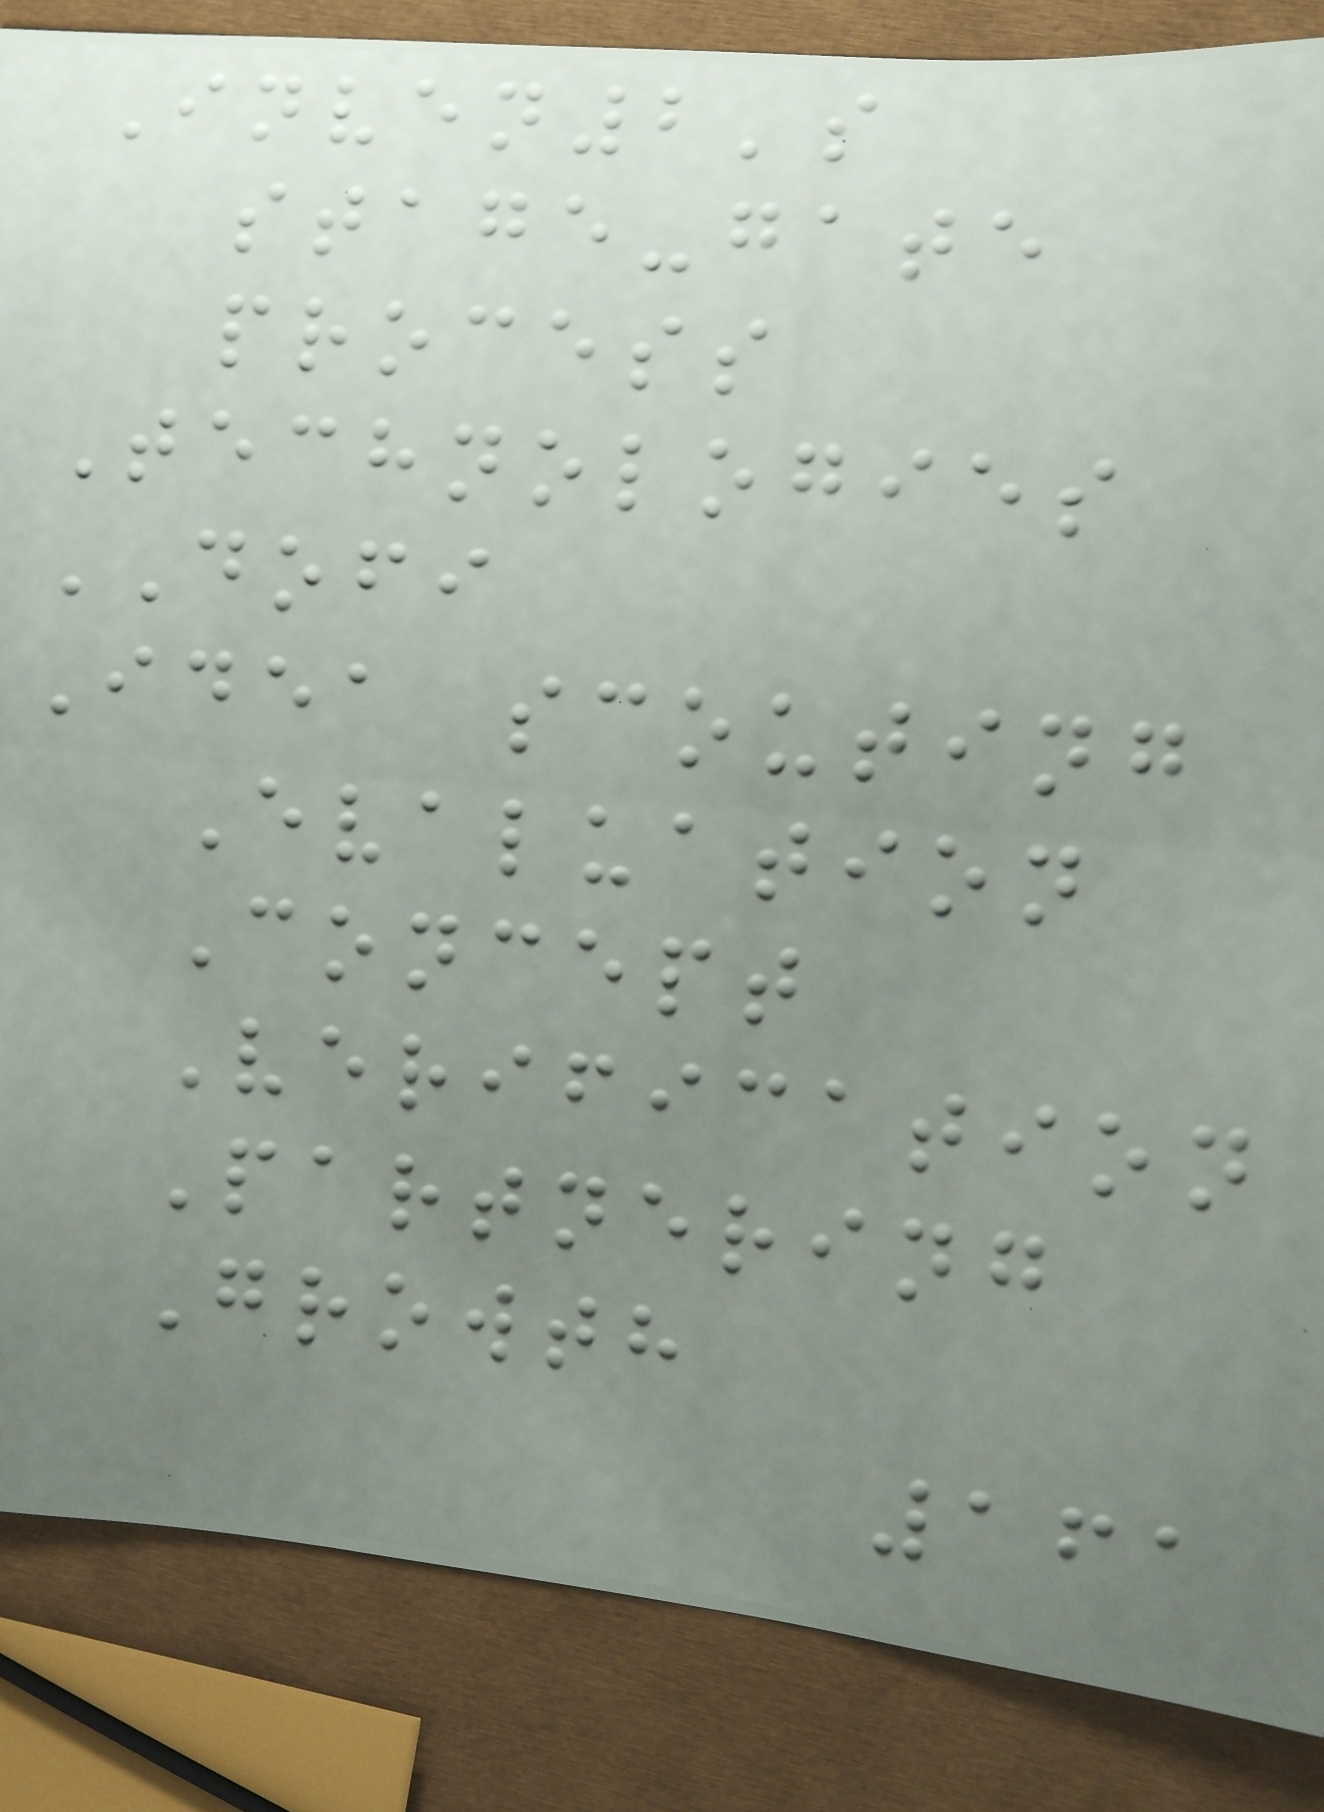Inven2's
stage-gate
process
Technologies
DOFI
Idea scouting
Evaluation
Concept
Verification
Partnering
Growth
161
